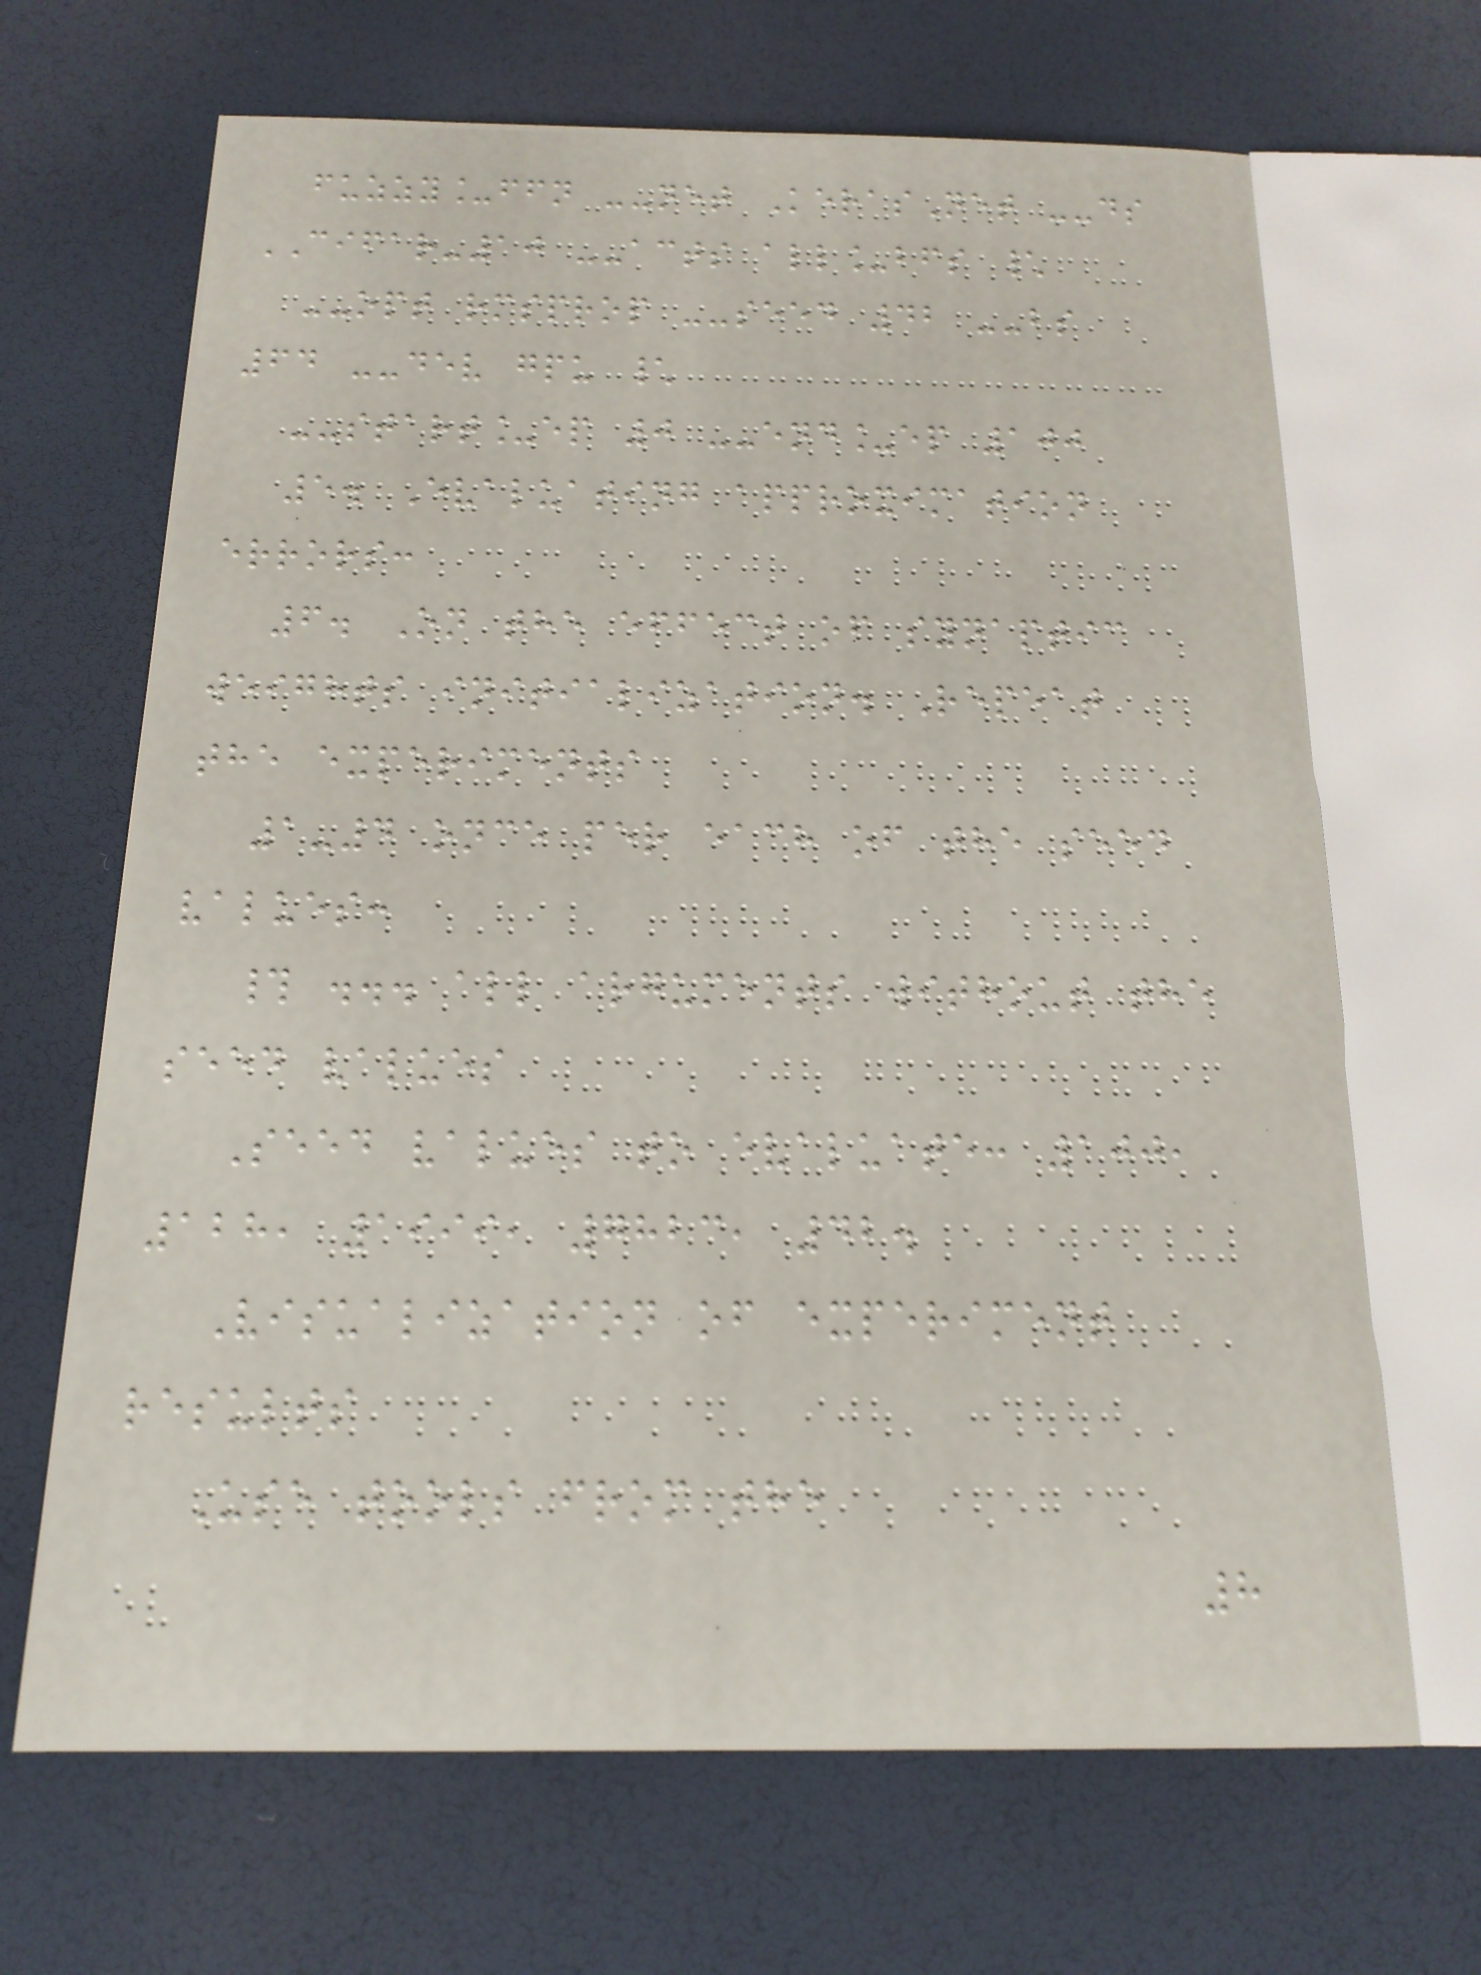fuzzy_ffn --net KerasNet --ds
CIFAR-10 --acts all_bfs \
--opt rmsprop --seed 42 --bs
64 --dev gpu \
--start_ep 0 --end_ep 100
5. Evaluating approximation
errors:
6. On the effect of synaptic
weights initialization. Repeat
the experiments
1-4 once per each of the seed
values:
# ... all arguments without the
seed values
Seed values to evaluate: 100,
128, 1999, 7823, 42.
Visualization of experiment
results
Use tools from the
8
